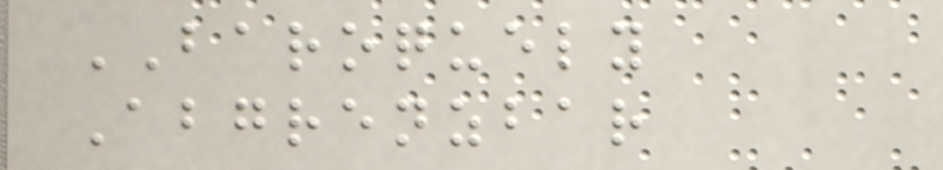BAROQUELY
Abgrenzbar
